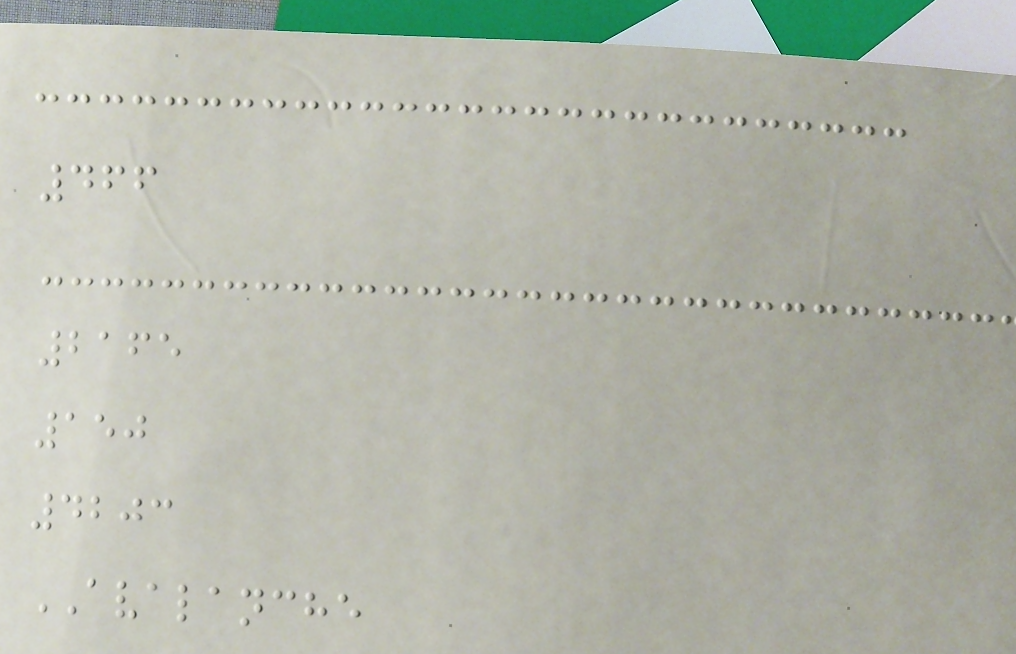466
2165
150
4203
AVALANCHE
